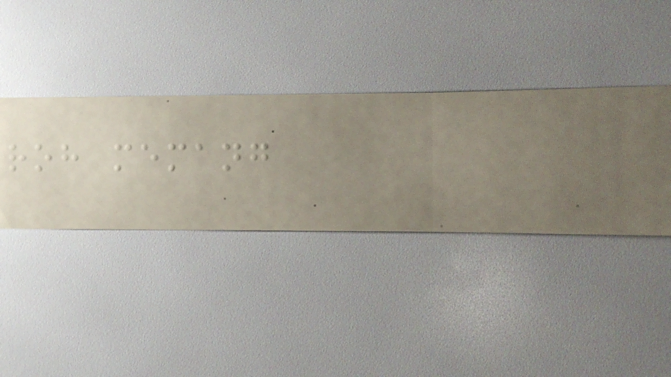roh memang
